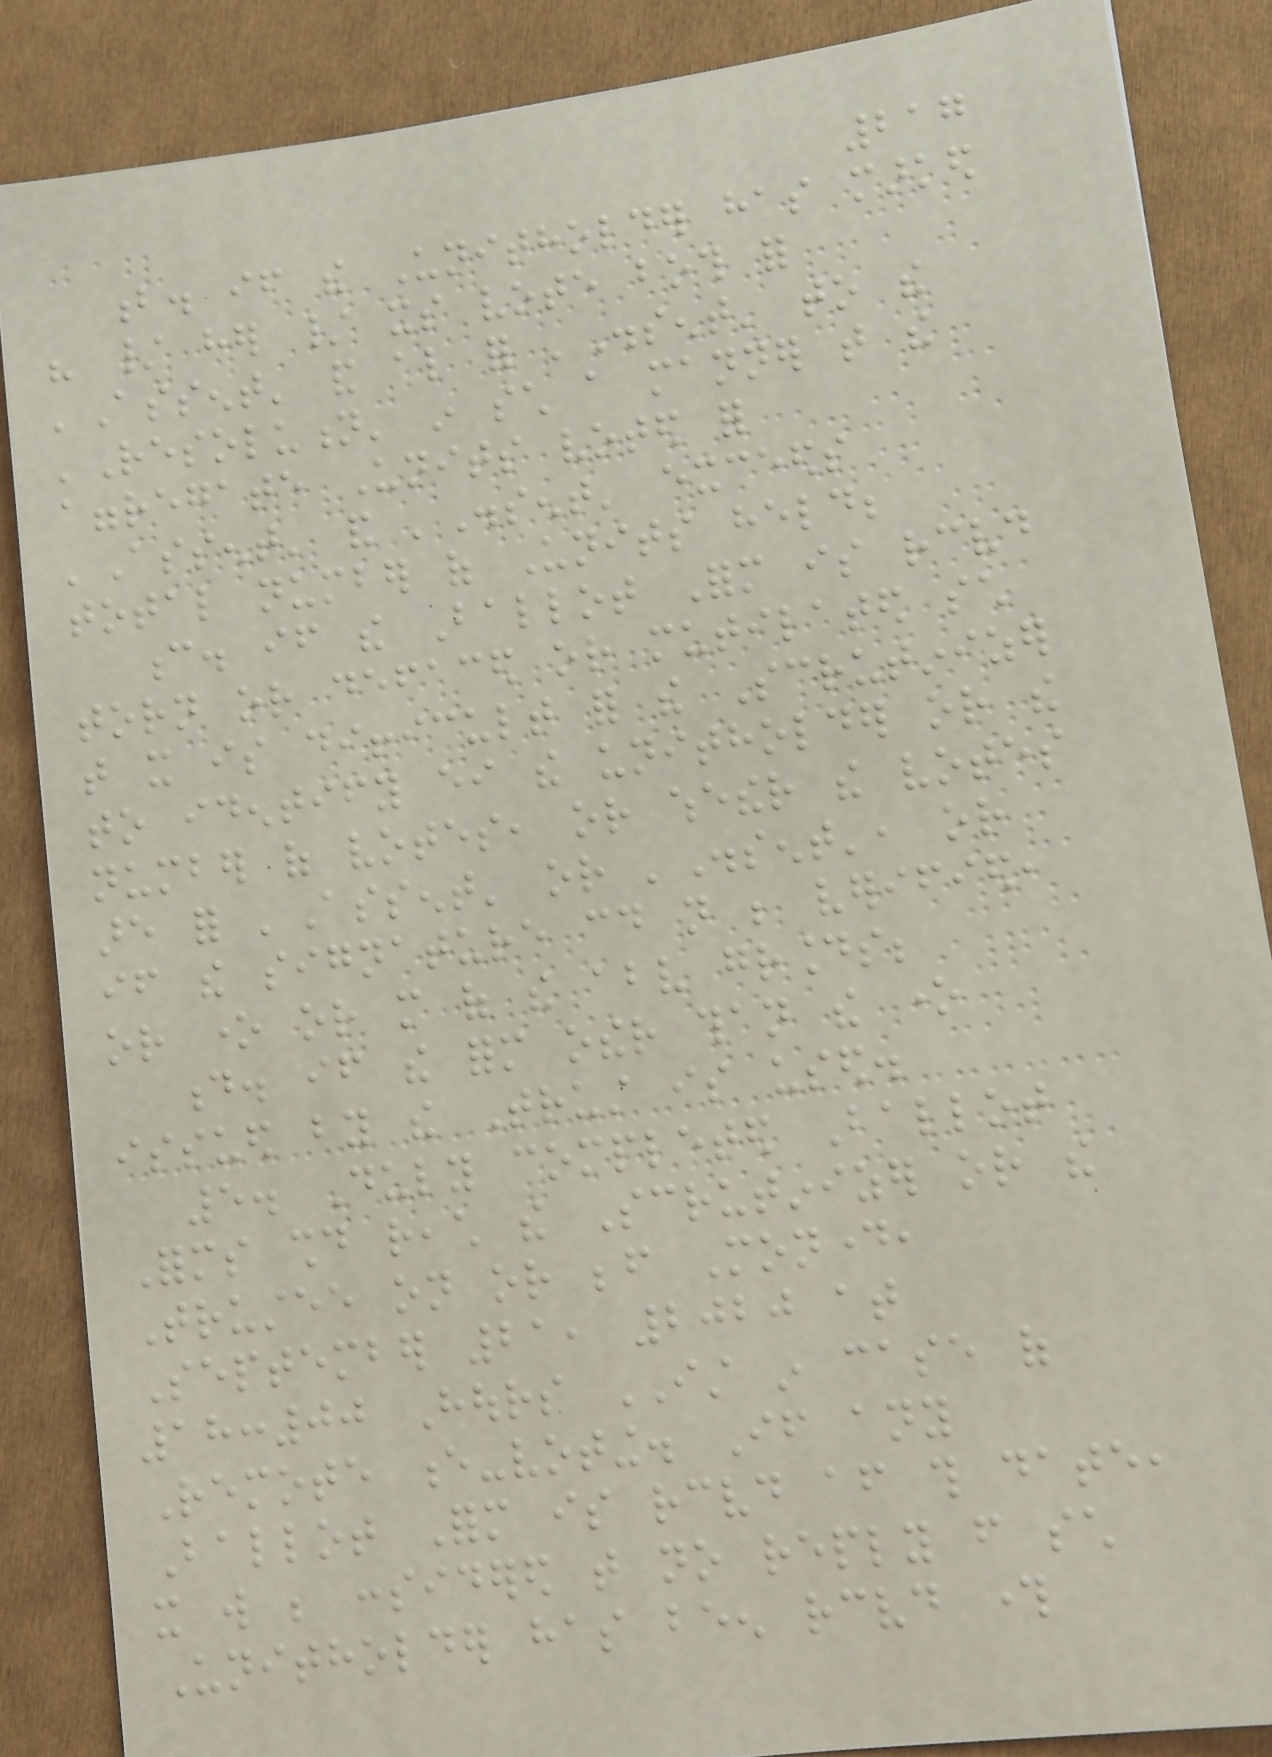217
b. if the Unitholder has marked
his / her / its vote both for
'Assent' and also for 'Dissent' to the
'Resolution' in such a manner that the
aggregate Units voted for
'Assent' and 'Dissent' exceeds
total number of Units held;
c. if the Ballot Form is received
torn or defaced or mutilated such
that it is difficult for the Scrutinizer
to identify either the unitholder or the
number of votes, or whether the votes
are for 'Assent' or 'Dissent', or
if the signature could not be verified,
or one or more of the above grounds;
d. if the form other than the one
issued by the Trust is used.
5. Duly completed Ballot
Forms should reach the Scrutinizer or the
Trustee on or before Monday,
September 21, 2020 at
18:00 Hours IST in case of
Remote e-voting. If any
Ballot Form is received after this date,
it will be considered that no reply from such
Unitholder has been received through
